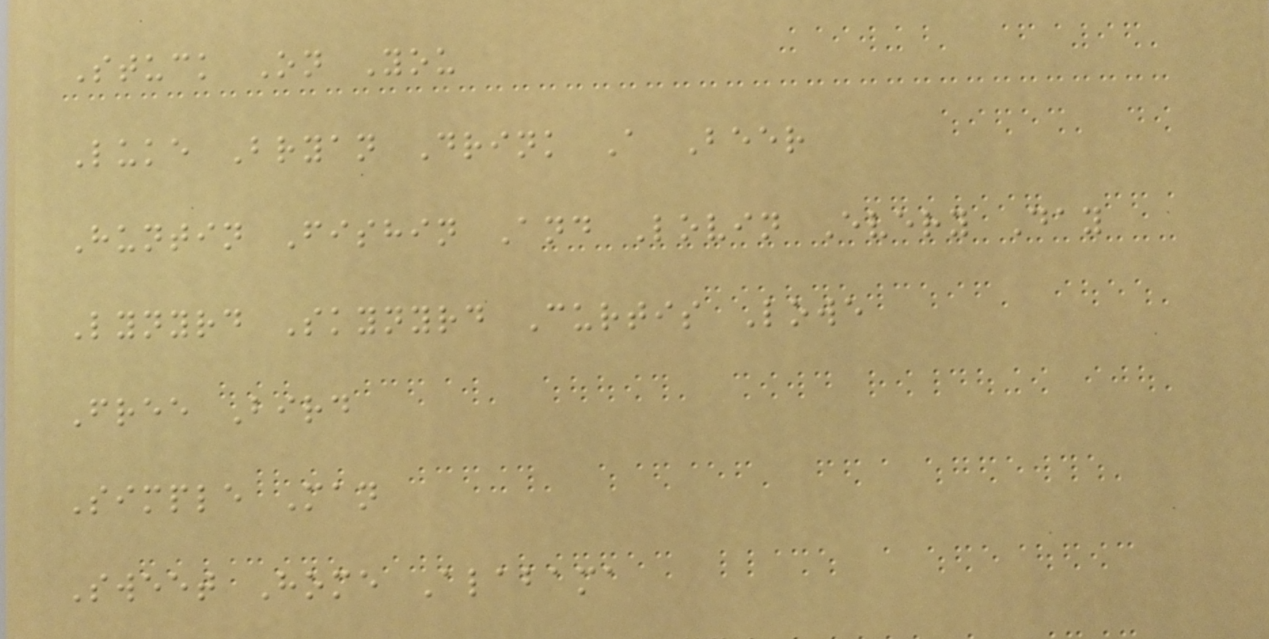Stuck On You
Luke Bryan Drink A Beer
Huntin Fishin And Lovin Every Day
Lynyrd Skynyrd Curtis Lowe
Free Bird
Simple Man
Sweet Home Alabama
